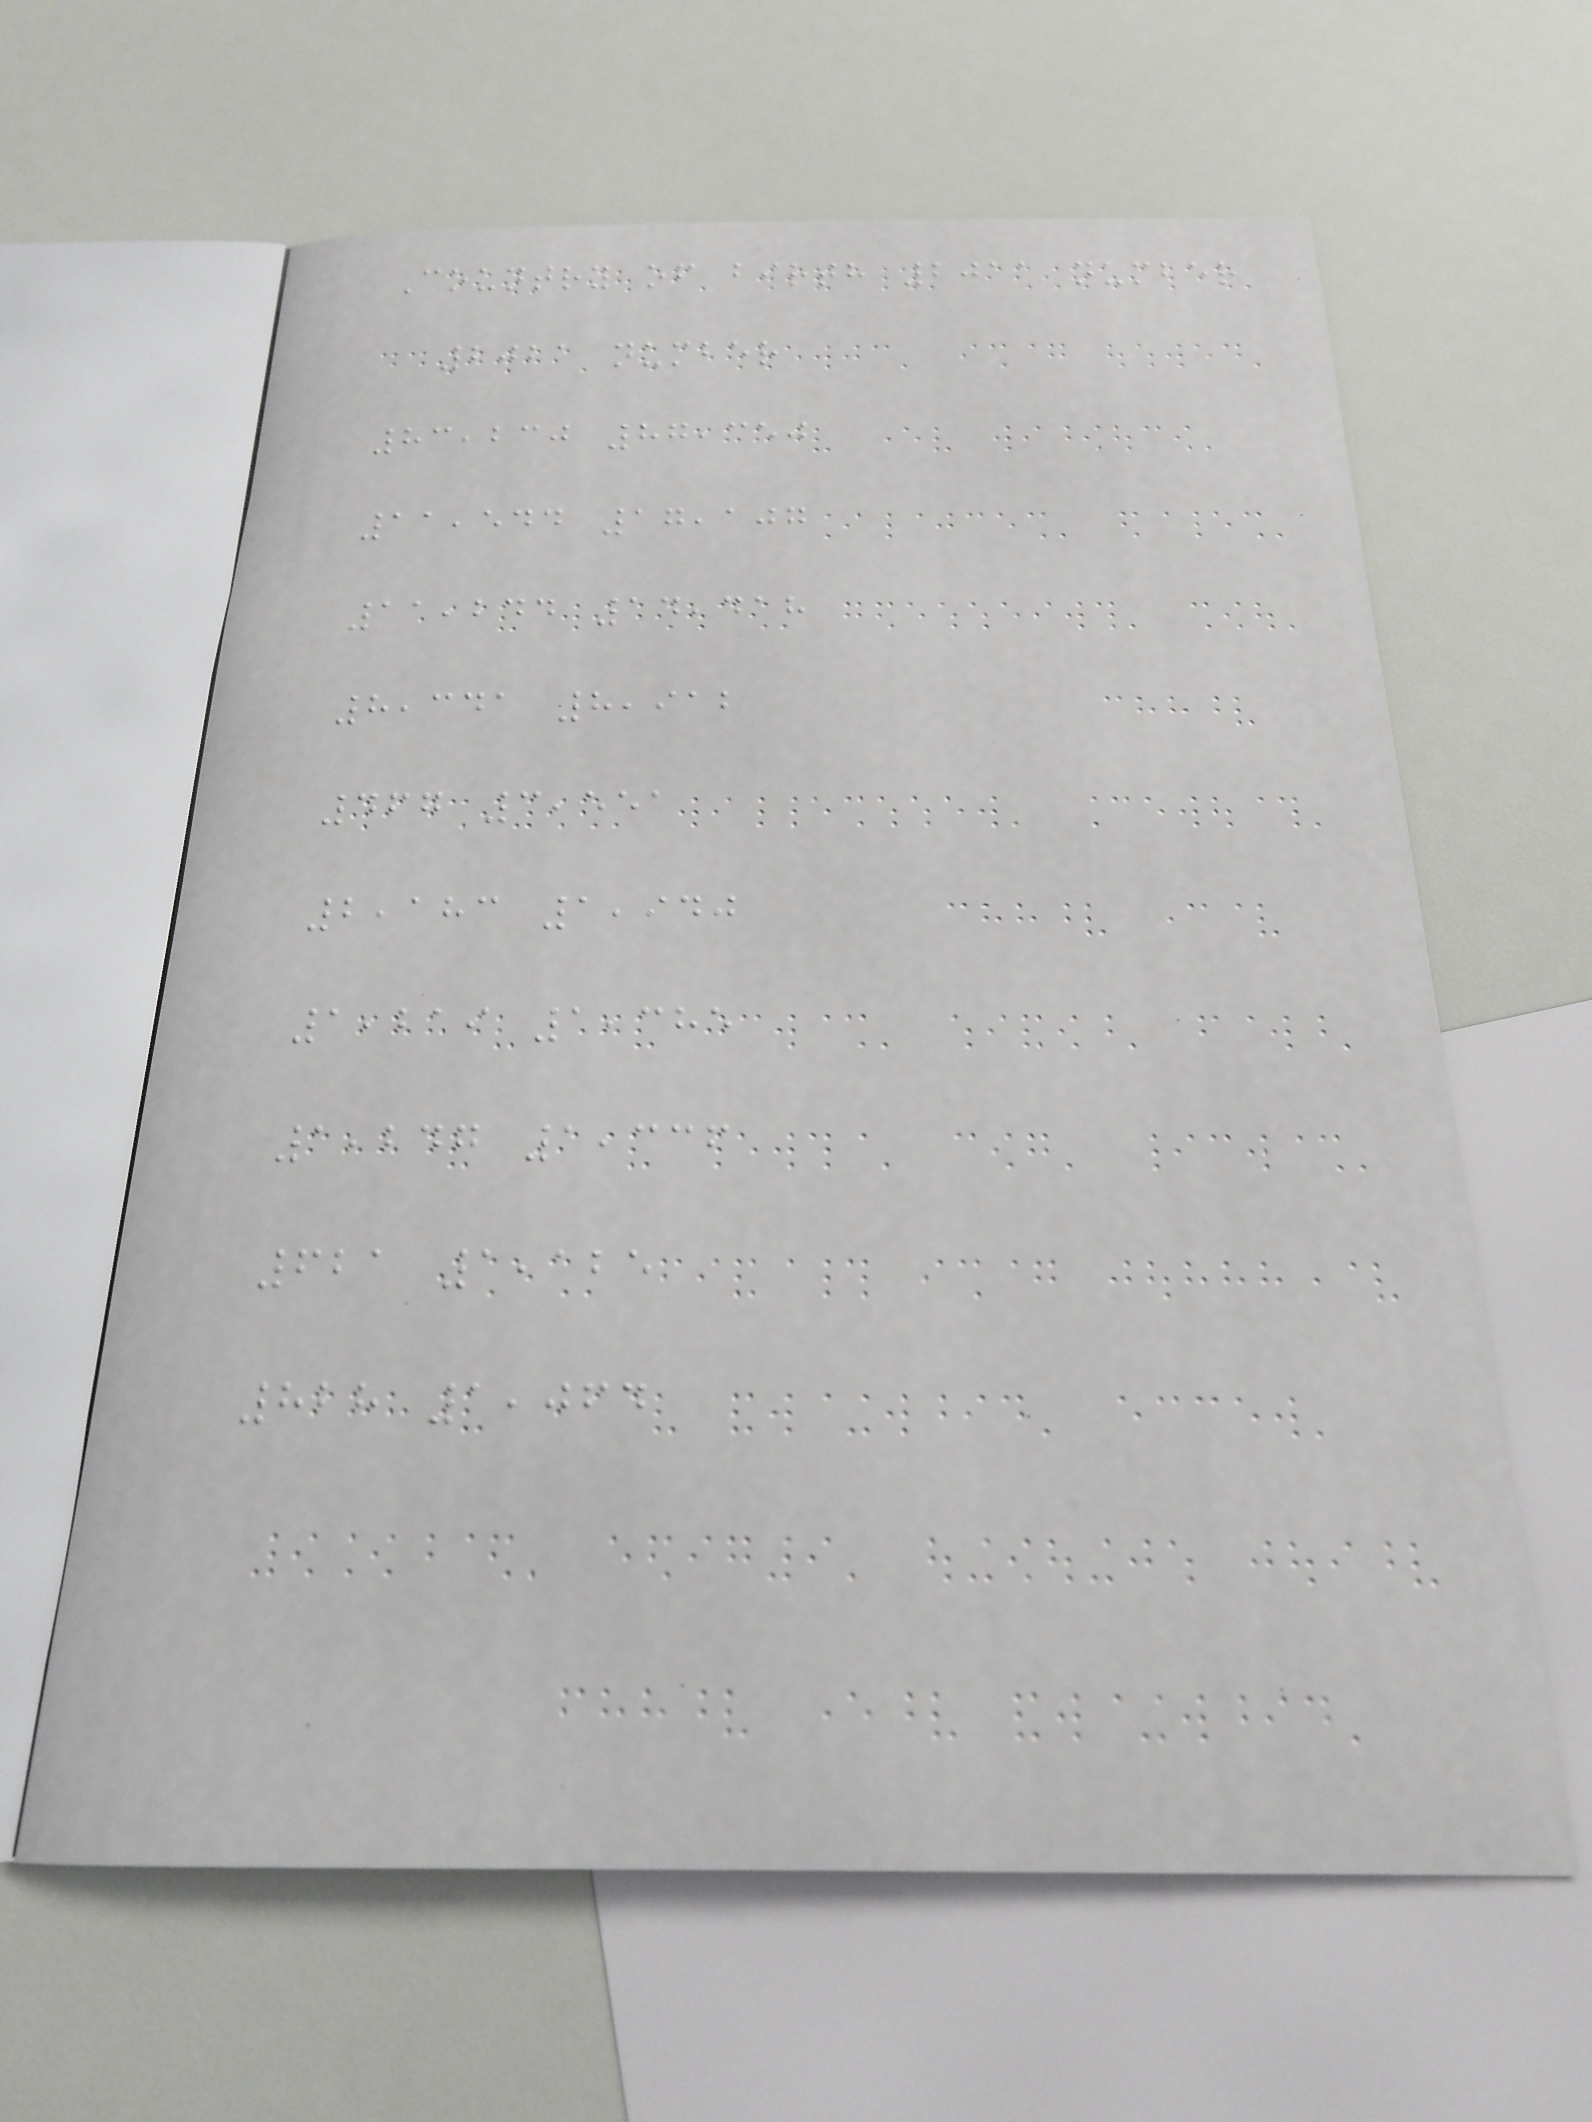Country of birth 2011 number
2021 number
83,230 87,350
11,544 17,107
11,244 14,418
8,341 8,912
467 3,551
2,183 1,940
1,219 1,385
1,247 1,336
621 1,125
828 1,064
